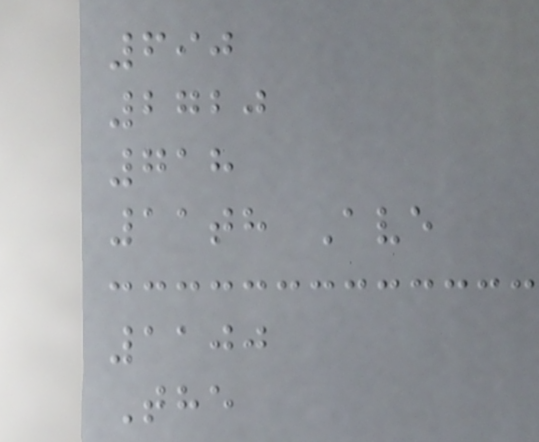690
2720
718
11th Ave
1100
The
